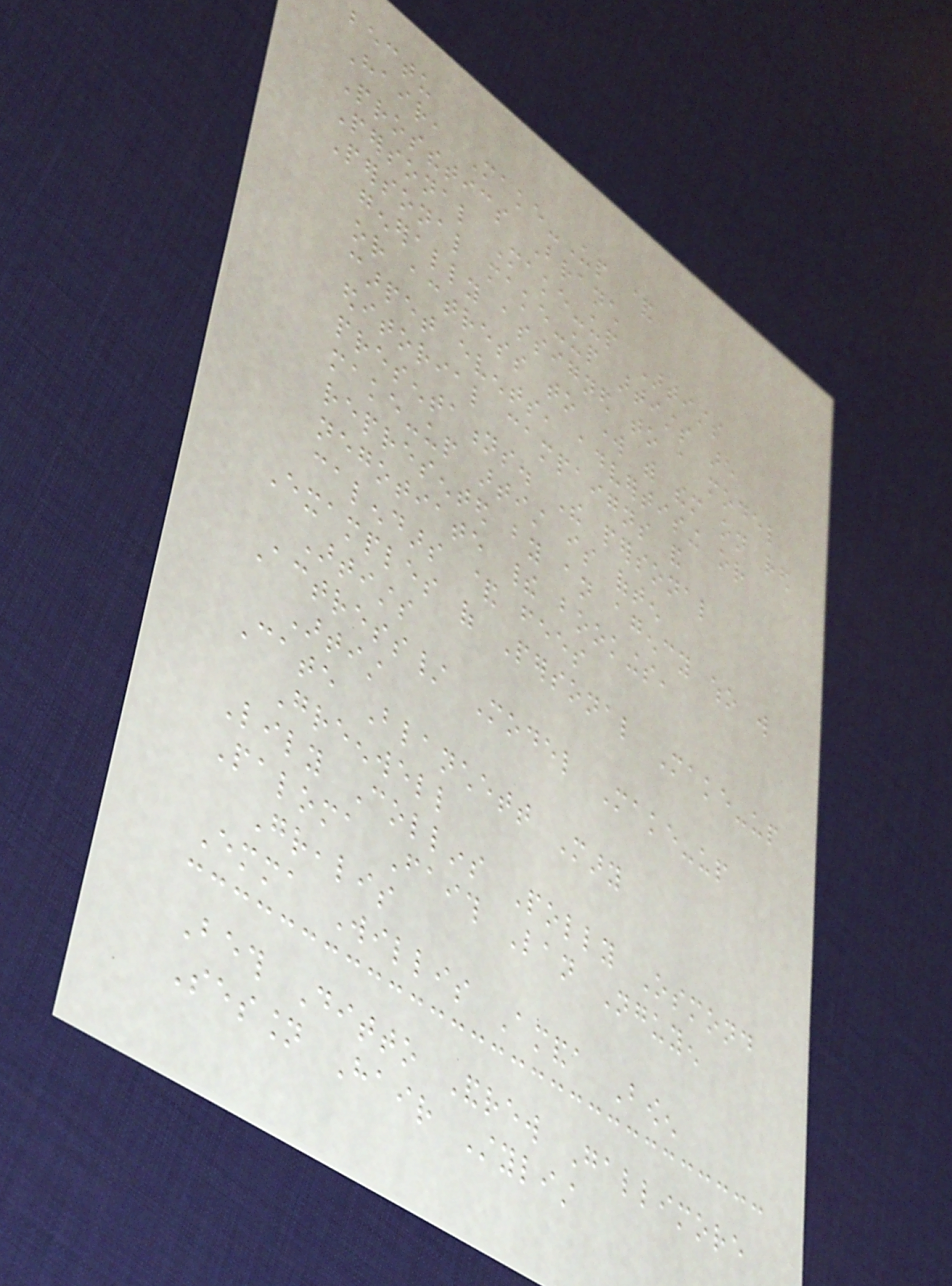bectu
Hair, Make-Up &
Prosthetics Branch
Personal Make-up Artists
Personal make-up artists are
generally assigned to a model
or actress to work with them on red
carpet events, advertising or
editorial campaigns and
presentations. The personal
make-up artist is often
represented by an agency who will
negotiate their bookings,
calendars & fees
Examples of Personal Make-up
Artists
Actress/ Model Make-up
Artist
Cate Blanchett Mary
Greenwell
Lily Collins Polly Osmond
Paloma Faith Lan Nguyen
Grealis
Emma Willis Amanda Bowen
Beth Ditto Andrew Gallimore
Session Hair Stylist
